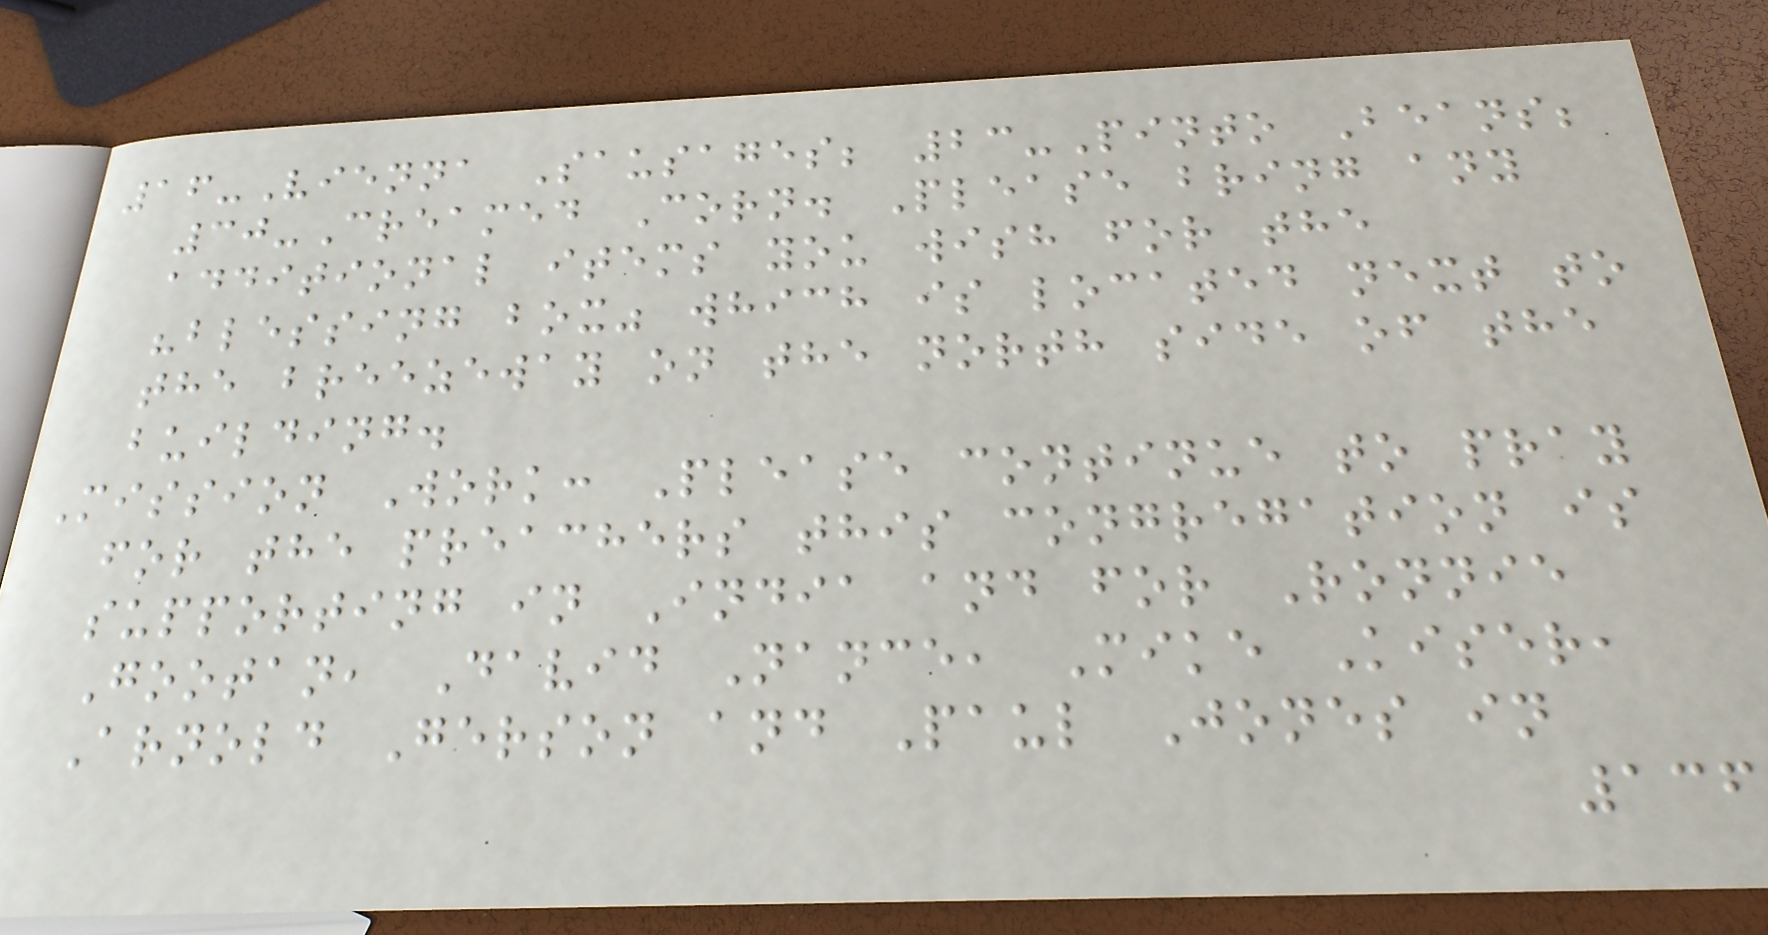16-Vienna Sausages; 23-Pinto Beans;
30-Creamed Corn. Please bring any
additional items you wish for the
"blessing box" which is located next to
the breezeway on the north side of the
building.
Mission Work: Please continue to pray
for the preachers this congregation is
supporting in India and for Ronnie
Gootan, David Nance, Mike Kiser,
Arnold Gerson and Paul Jones in
136
